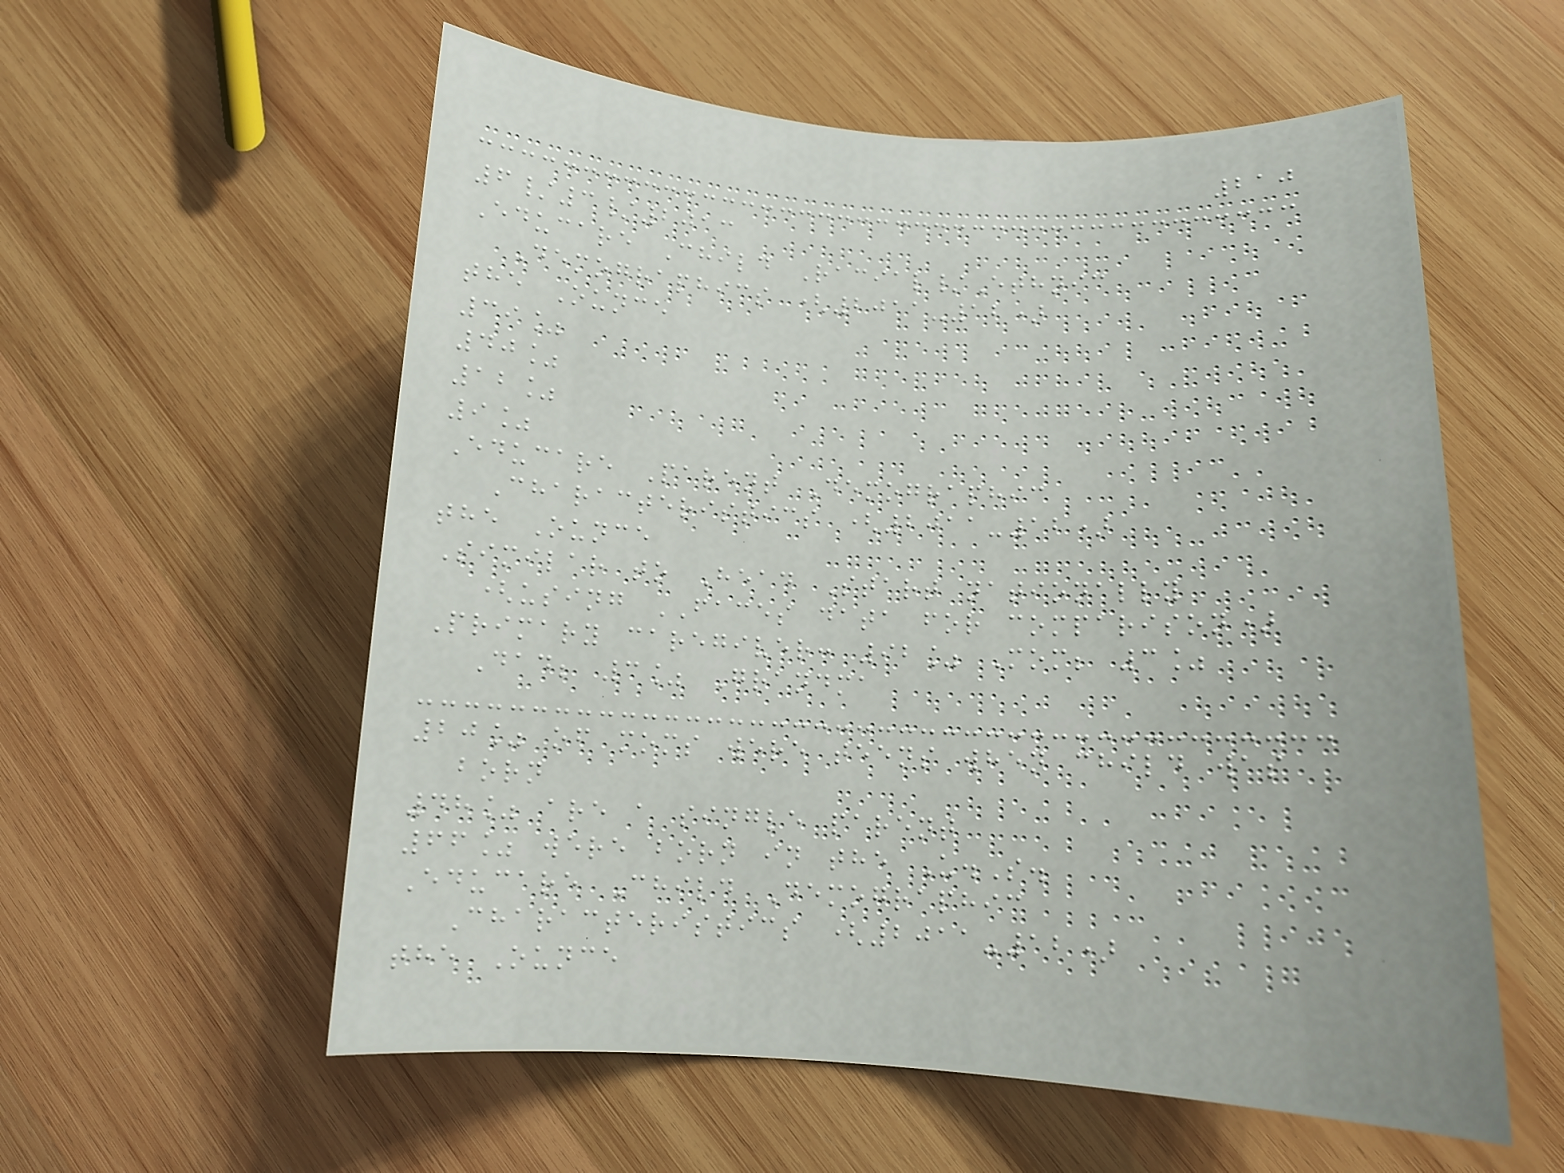210
6/3/2013
Educare Child Racial/Ethnic
Demographics (2011-12)
the Ounce
39%
40%
12%
9%
Educare Parent Demographic
Characteristics (2011-12)
the Ounce
Similar to Head Start nationally
(using FACES data for comparison)
Primary caregiver: 92% Mom; 3%
Dad; 3% Grandma
20% of moms were teens when child was
born
48% are a single parent
66% were born in the U.S.
Educare Child Demographic
Characteristics (2011-12)
the Ounce
